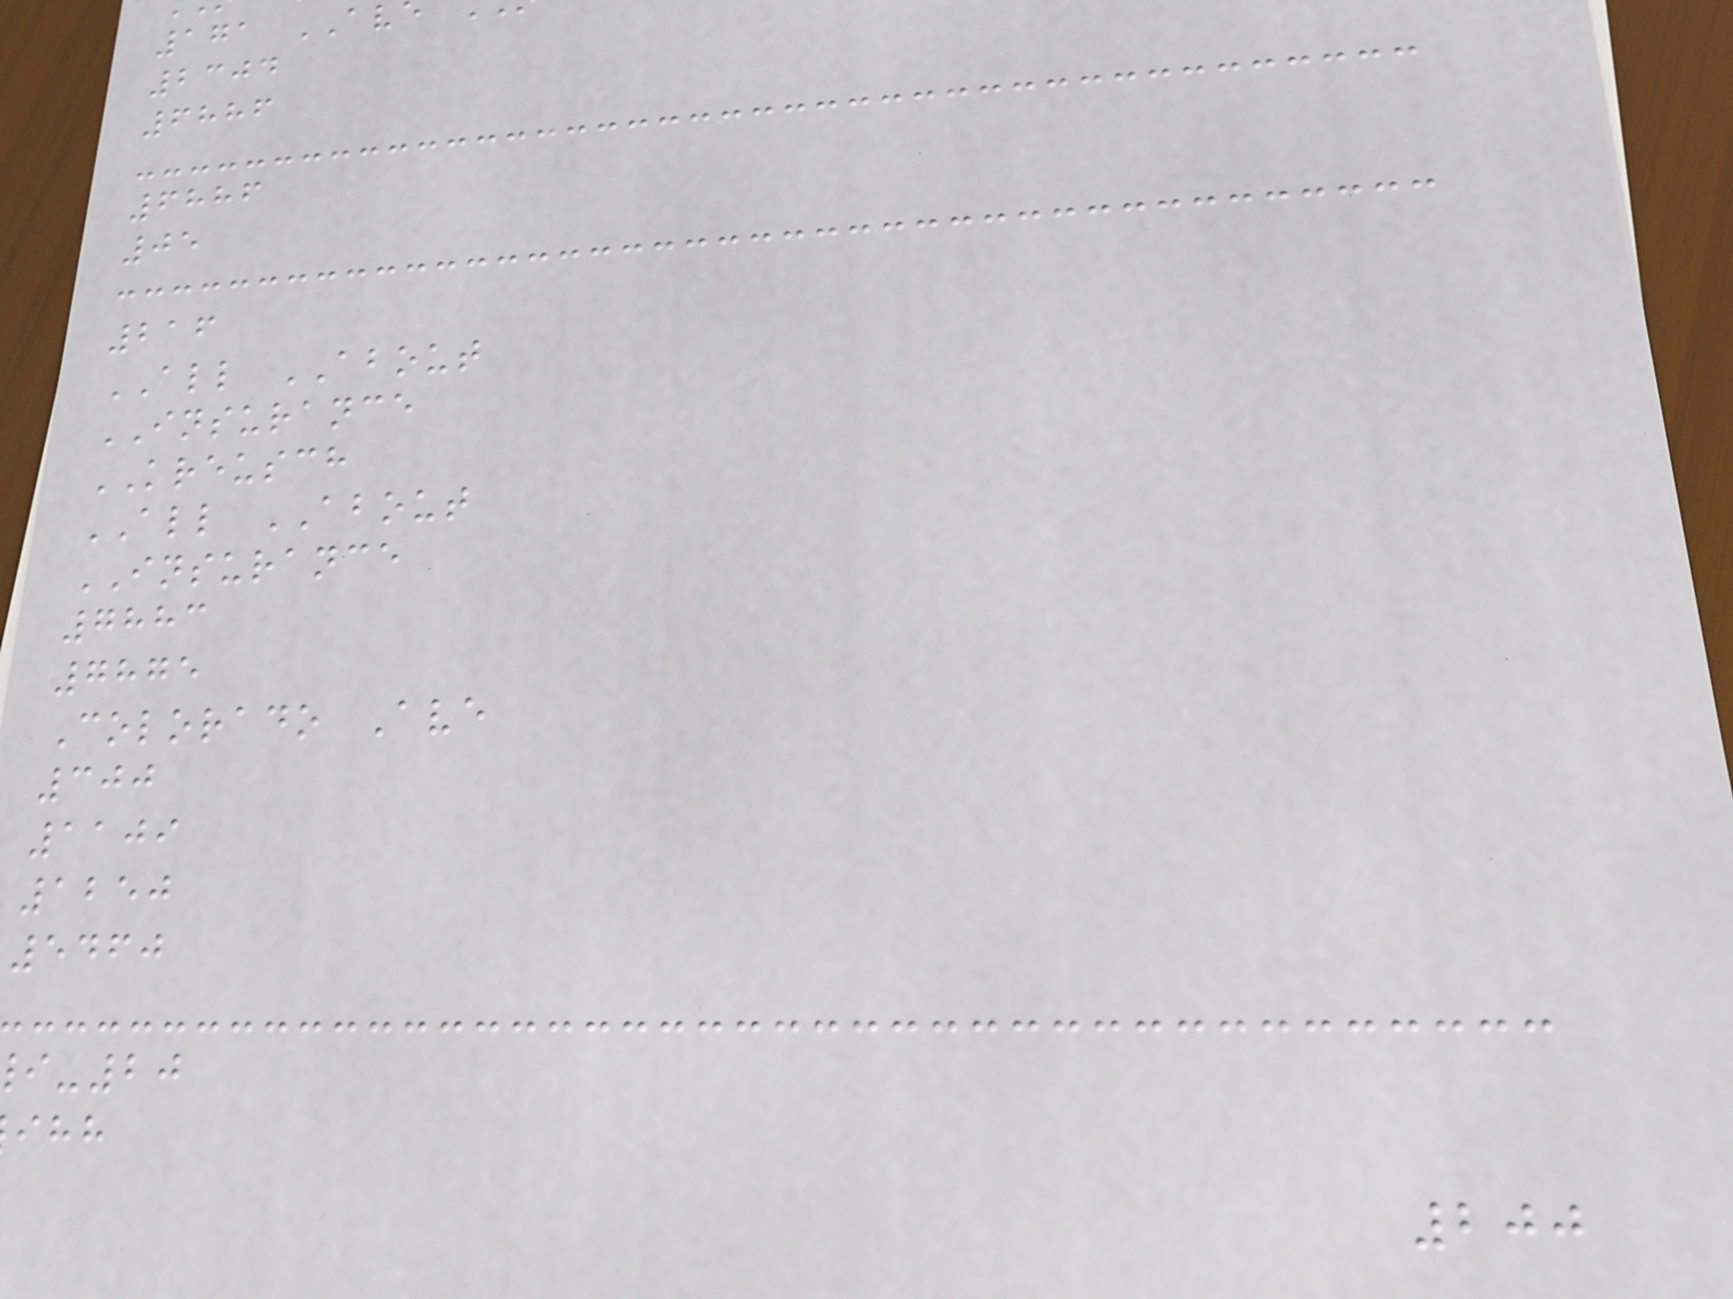171 AV
2304
6886
6886
05
216
ALL ABOUT
INSURANCE
KREUSCH
ALL ABOUT
INSURANCE
7883
7875
Colorado Ave
300
1109
1250
5460
-20
200
